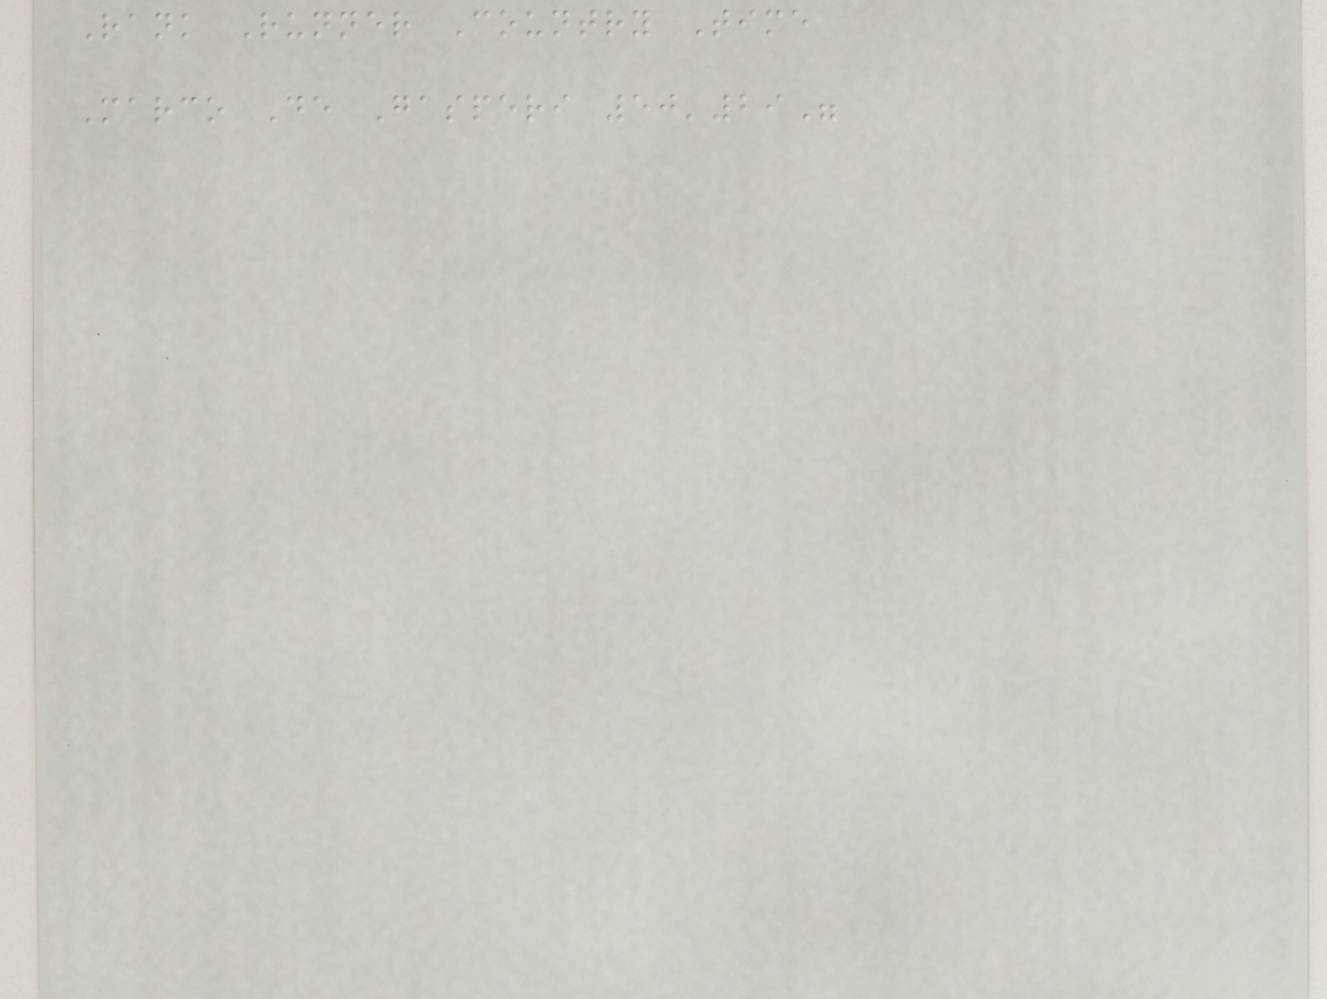Rank Runner Country Time
Marco De Gasperi 50'29"
